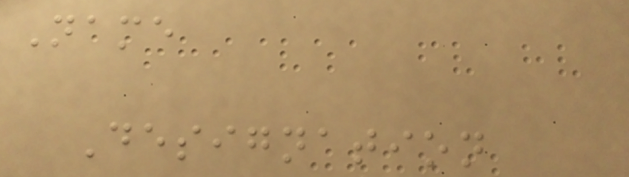Name
Designation
